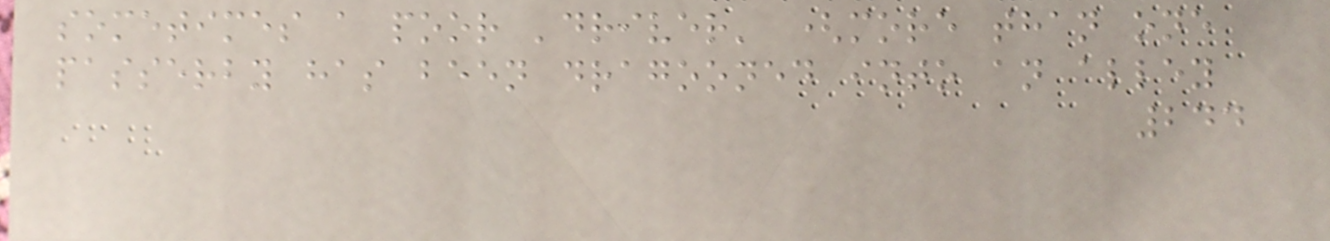sometimes a poor 'driver' (more than one
passerby has been dragooned into an alley
244
